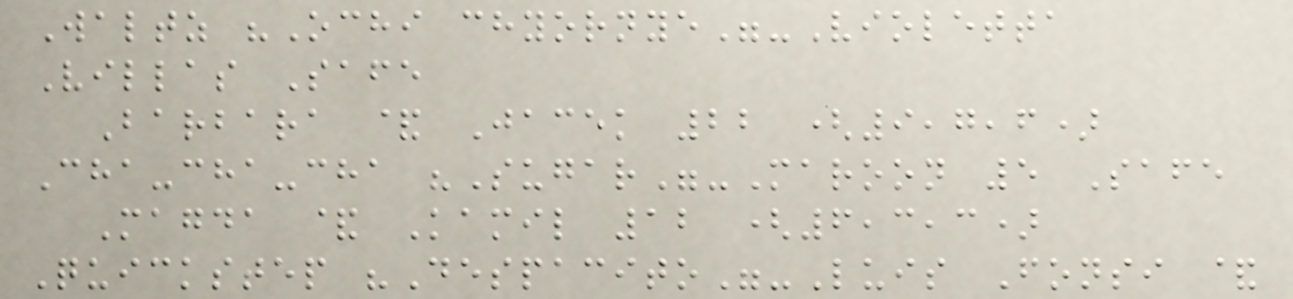Waltz "Ochi chyornye"-Violetta
Villas Safe
Barbara & Jacek 22 (9,7,6)
Cha-cha-cha "Sugar"-Maroon 5 Safe
Magda & Kamil 12 (6,3,3)
Quickstep "Despacito"-Luis Fonsi &
